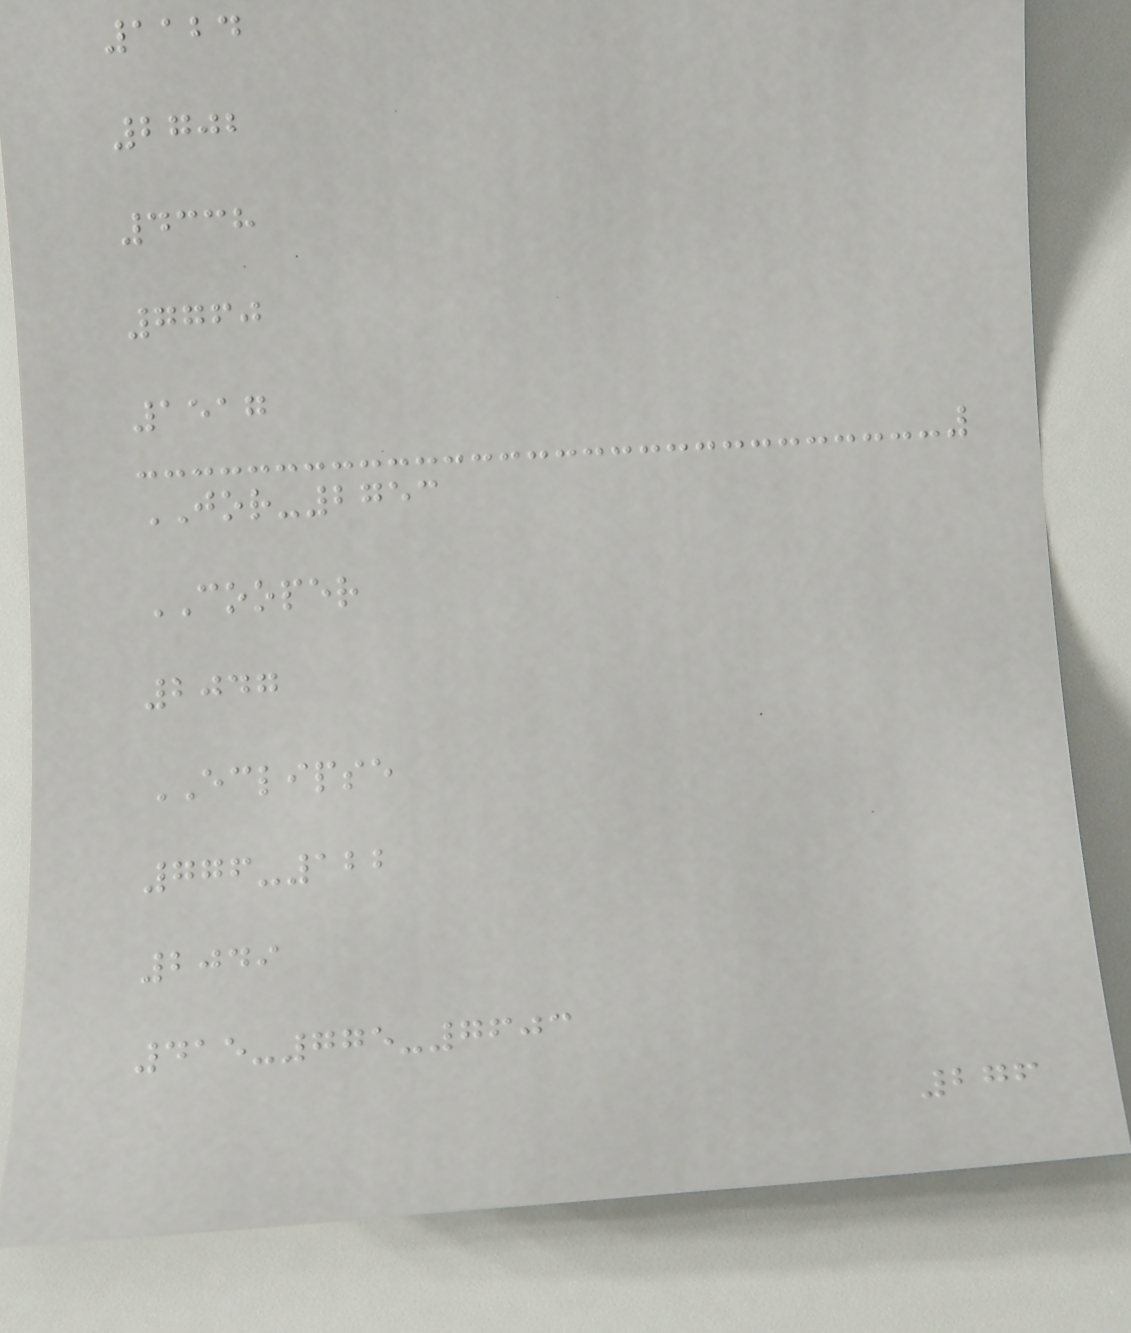1124
2702
4338
7760
1517
JOR-2753
COOPER
2047
ECLIPSE
776-122
2049
415-775-7603
276
